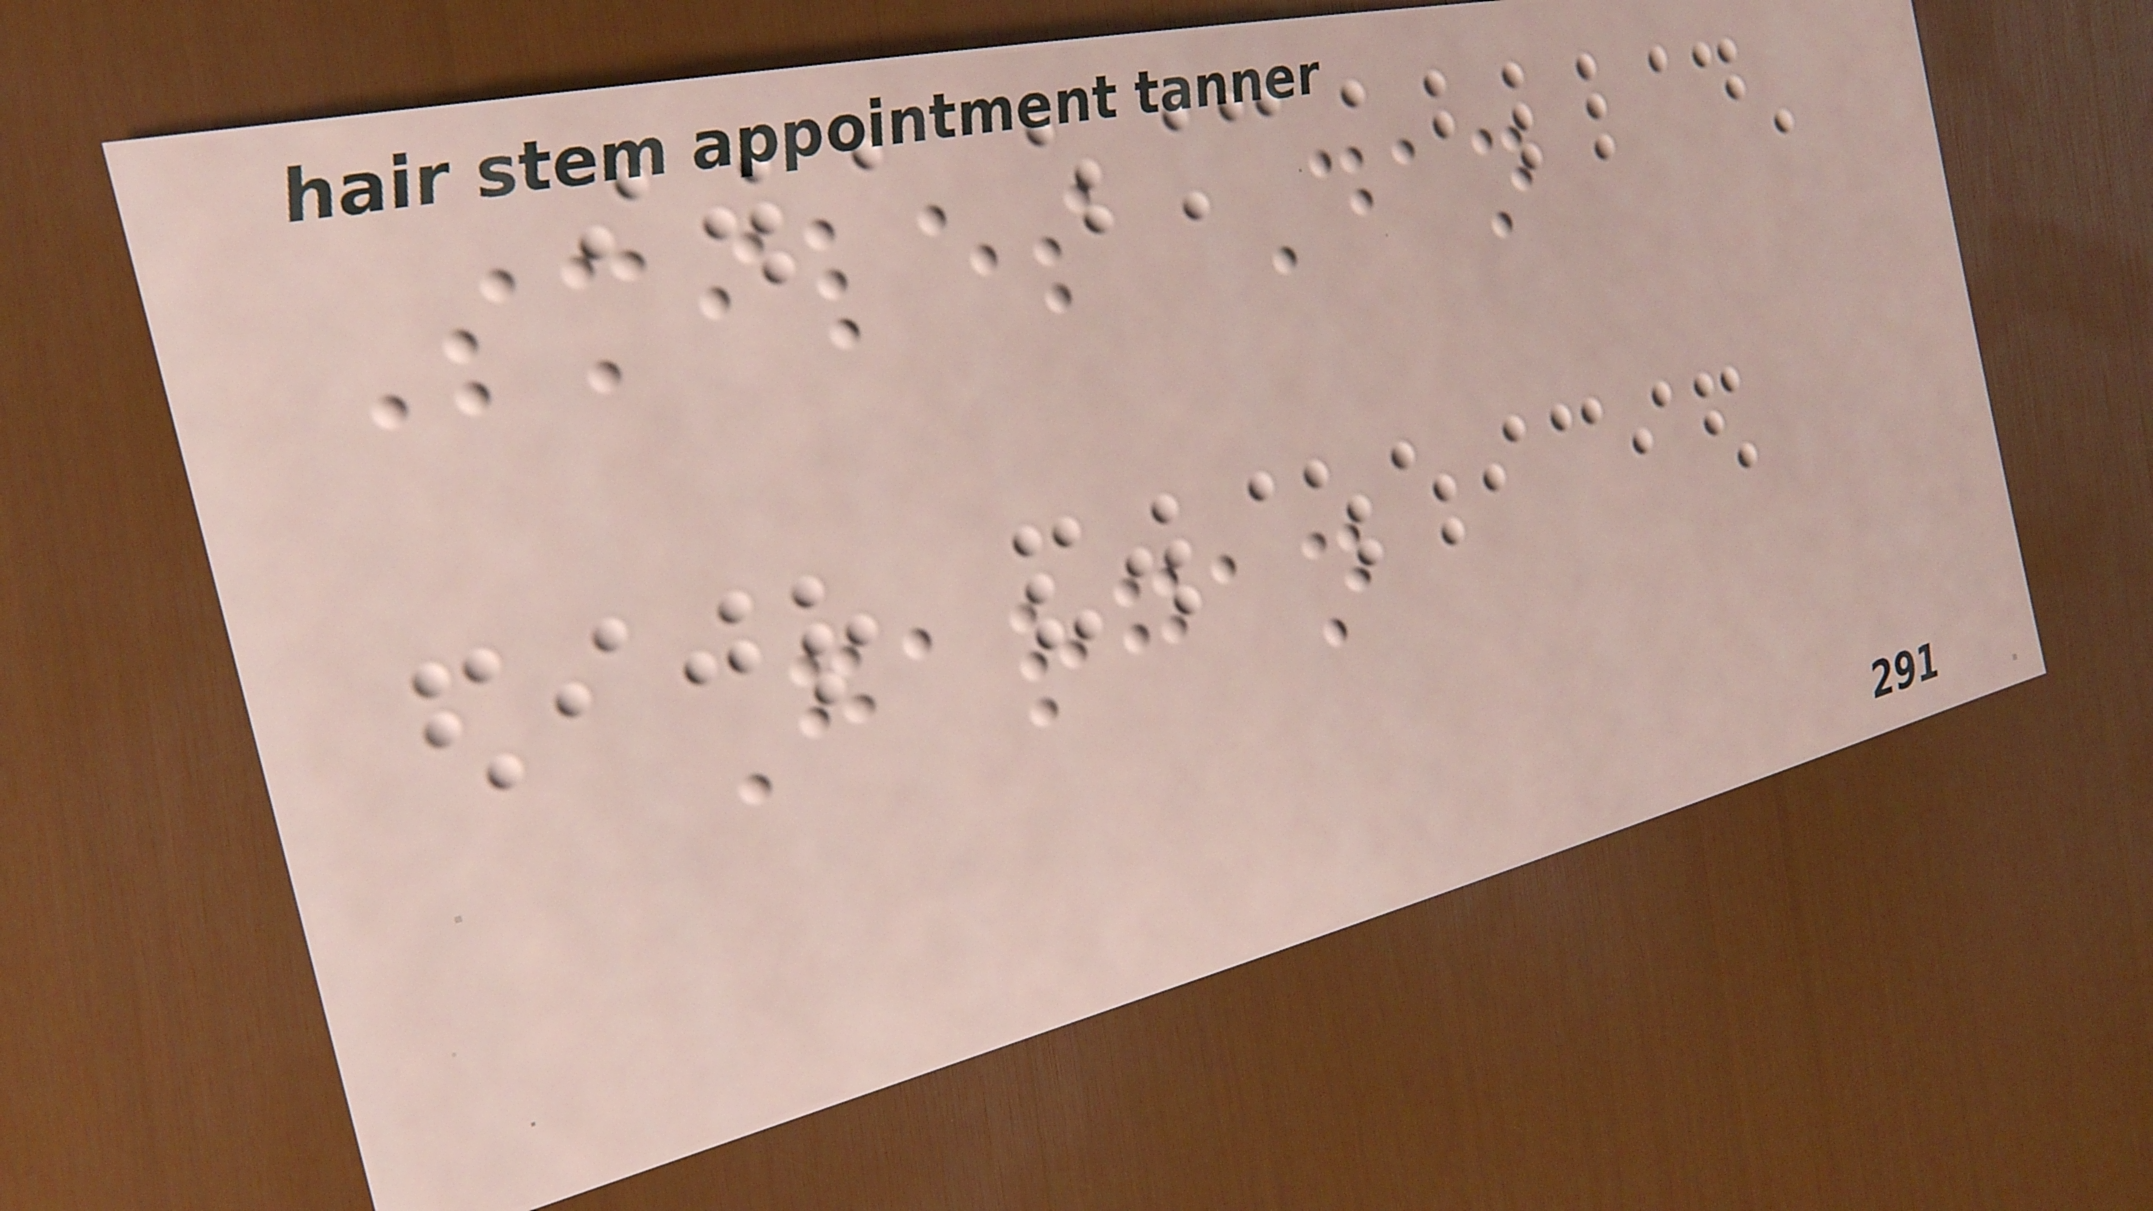Smiles Dan
Gargan
